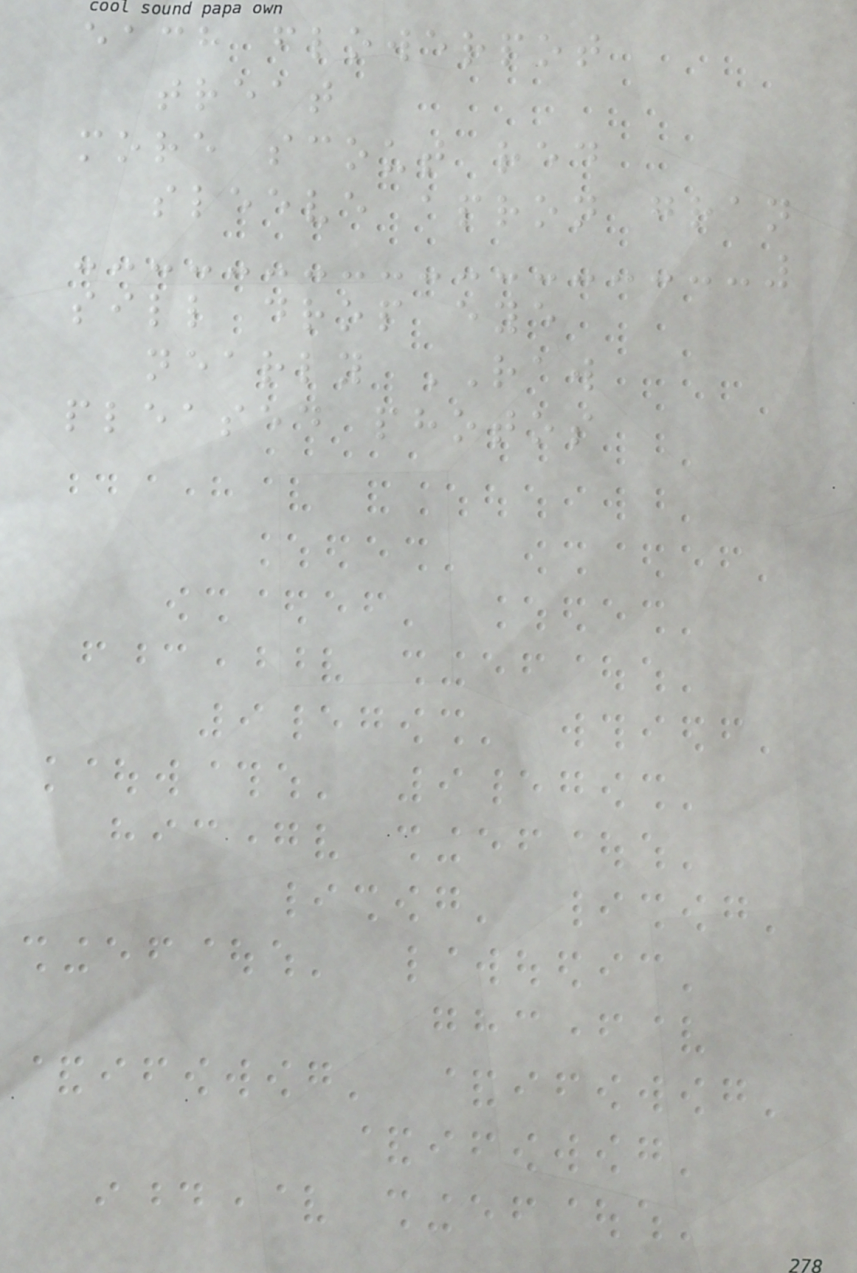each flowerpot
treat
more scout red
sleeve apron gran
sill drop eye
nearly RAW
pleased photos
